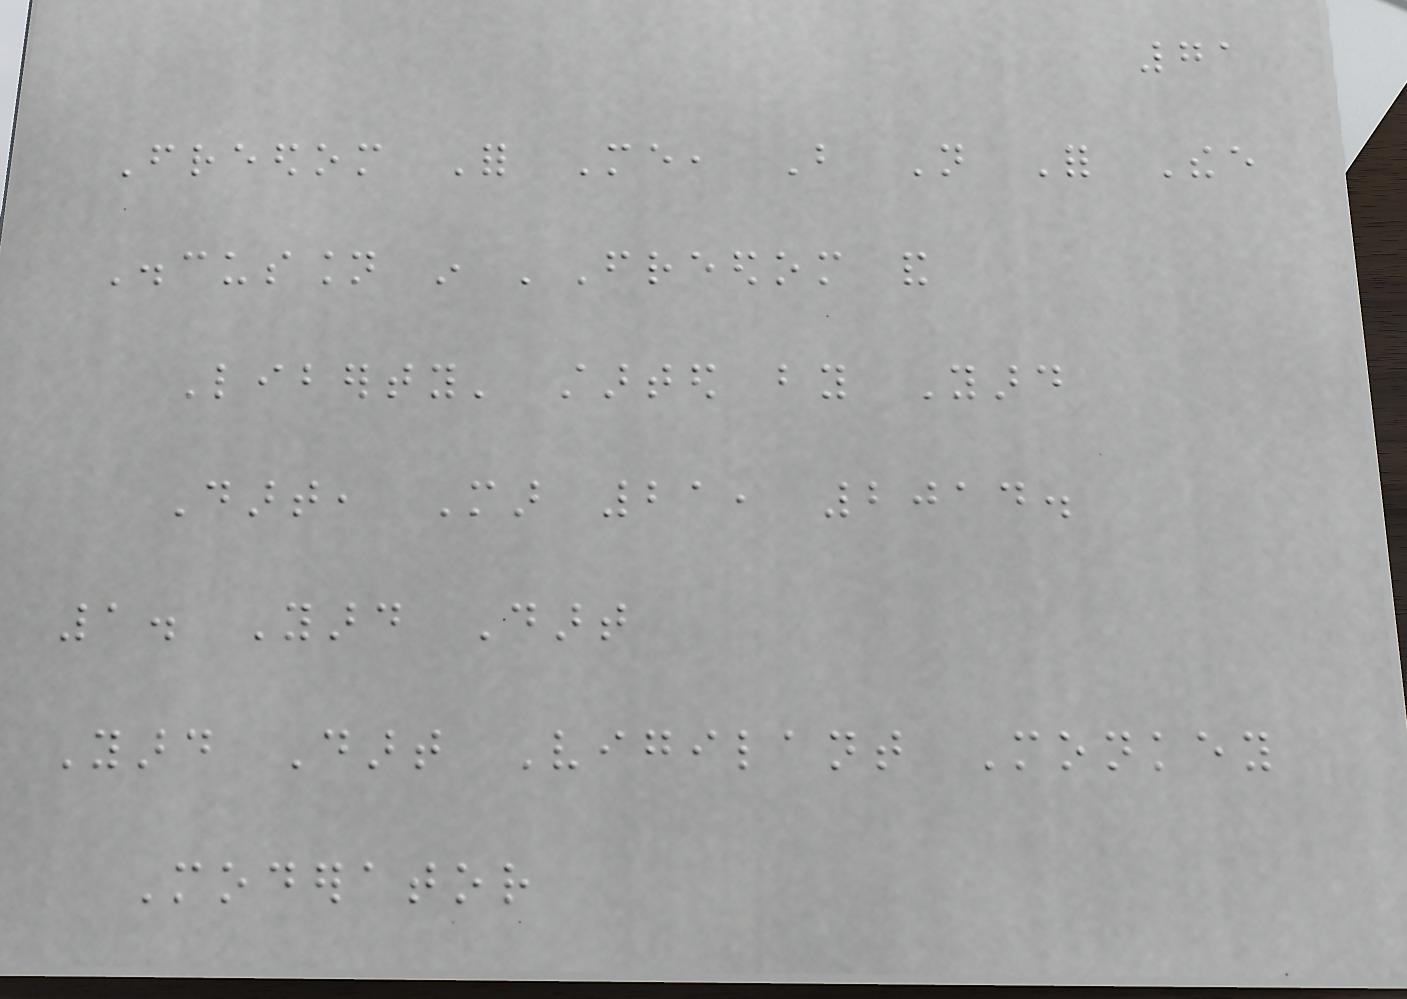71
Freedom For Me, But Not For Thee
Discussion in 'Freedom and
Liberty' started by Yard
Dart, Mar 21, 2014.
1. Yard Dart
Yard Dart Vigilant Monkey
Moderator
